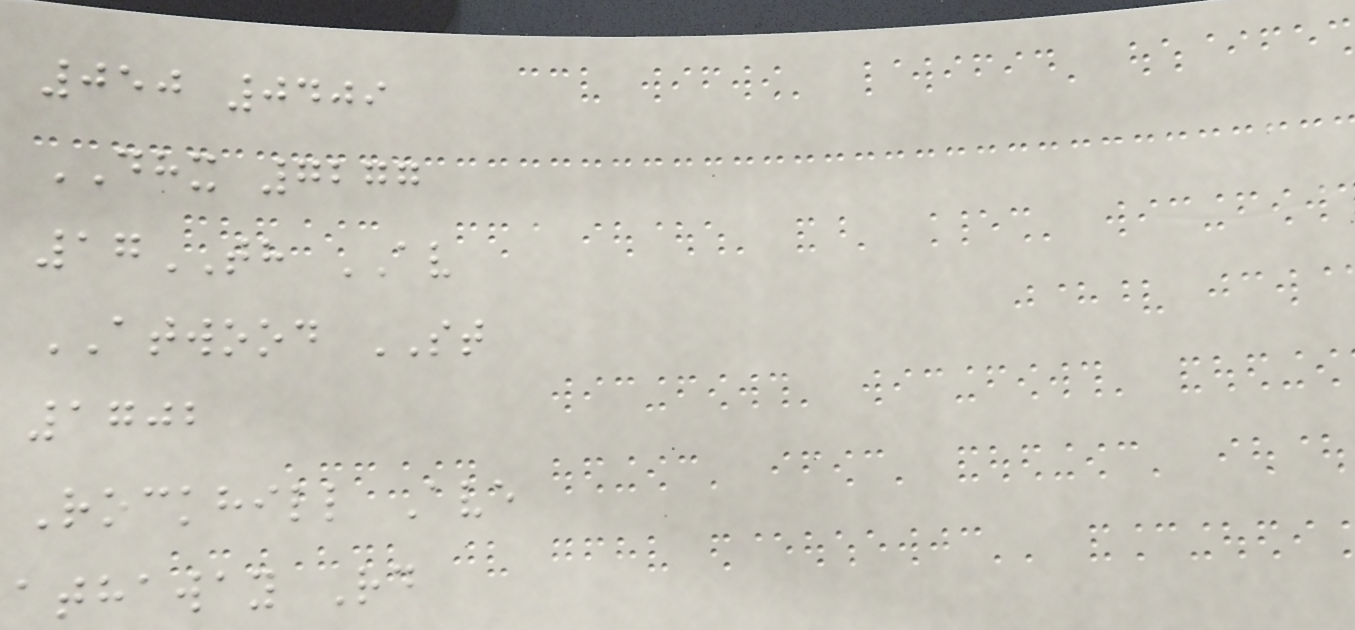050 0409
DHX 7277
17TH AV
ATWOOD ST
1702
Rockhill Ave
athaway Rd
